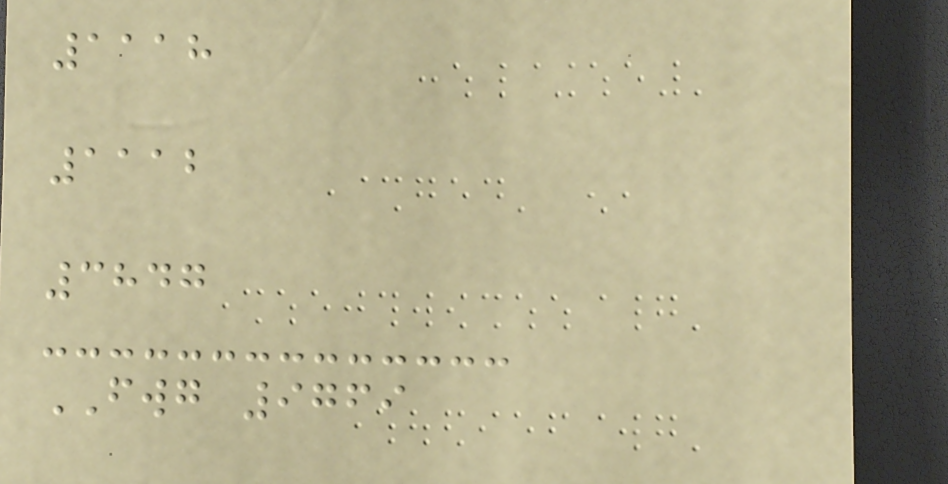1118
1112
3847
FWG 9769
